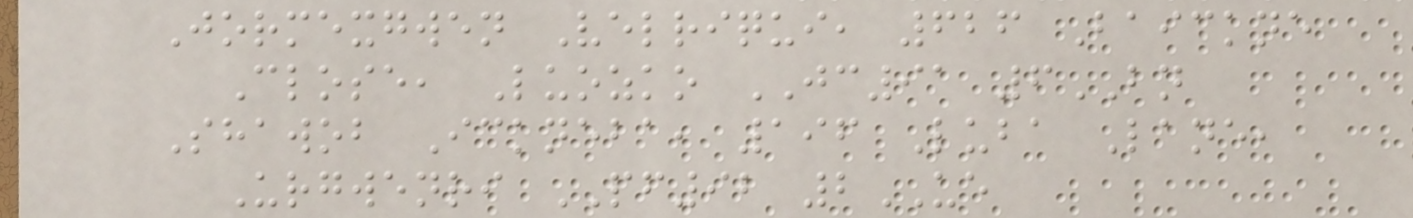Jormexgwen Velriqui, 626 Baickne
Close, Luozko JC91 6BN
Shawob Ickneba, 196 Luba Lane,
Urgwenri PF92 2UE
